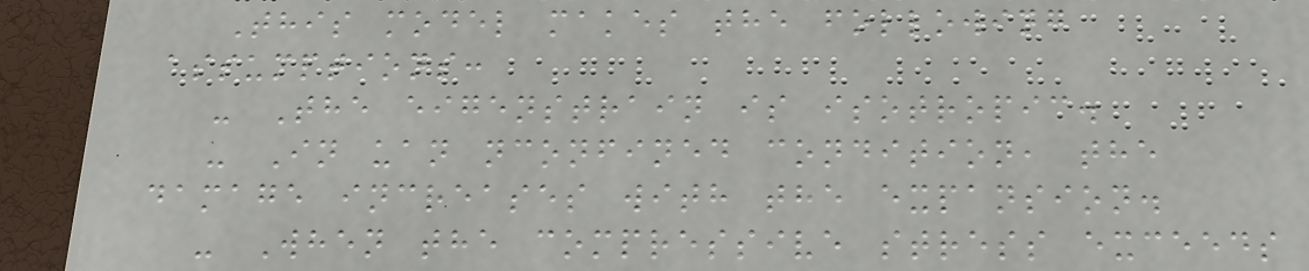This model makes the following
assumptions:
- The eigenstrain is isotropic.
- In uan nconfined condition, the
damage increases with the expansion.
- When the compressive stress exceeds
